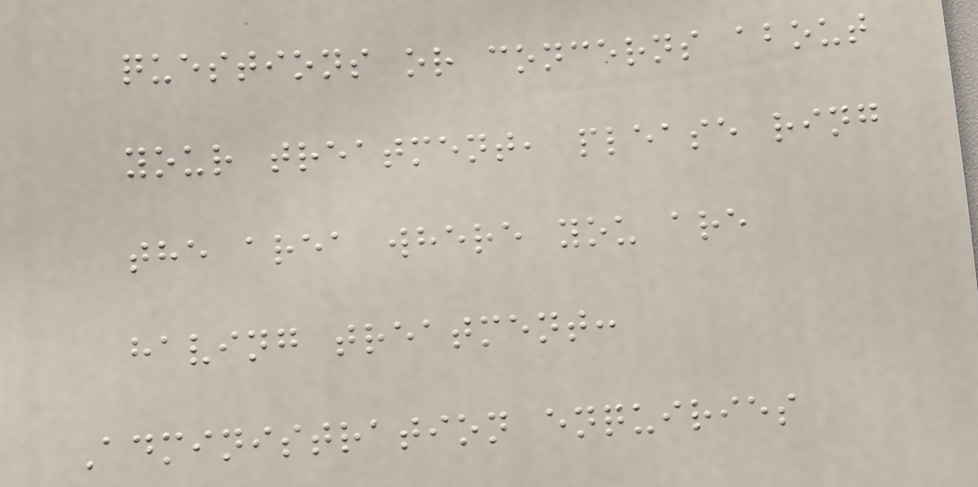questions or concerns about
your treatment, please ring
the area where you are
having treatment:
Administration enquiries
